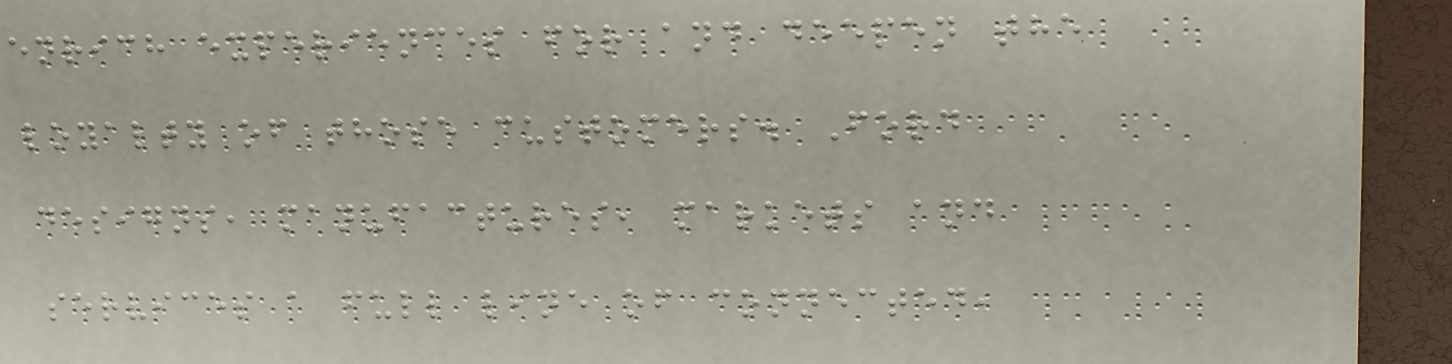enrich experiences for and deepen the
loyalty of those customers. Ford
designs, manufactures, markets and
services a full line of connected,
